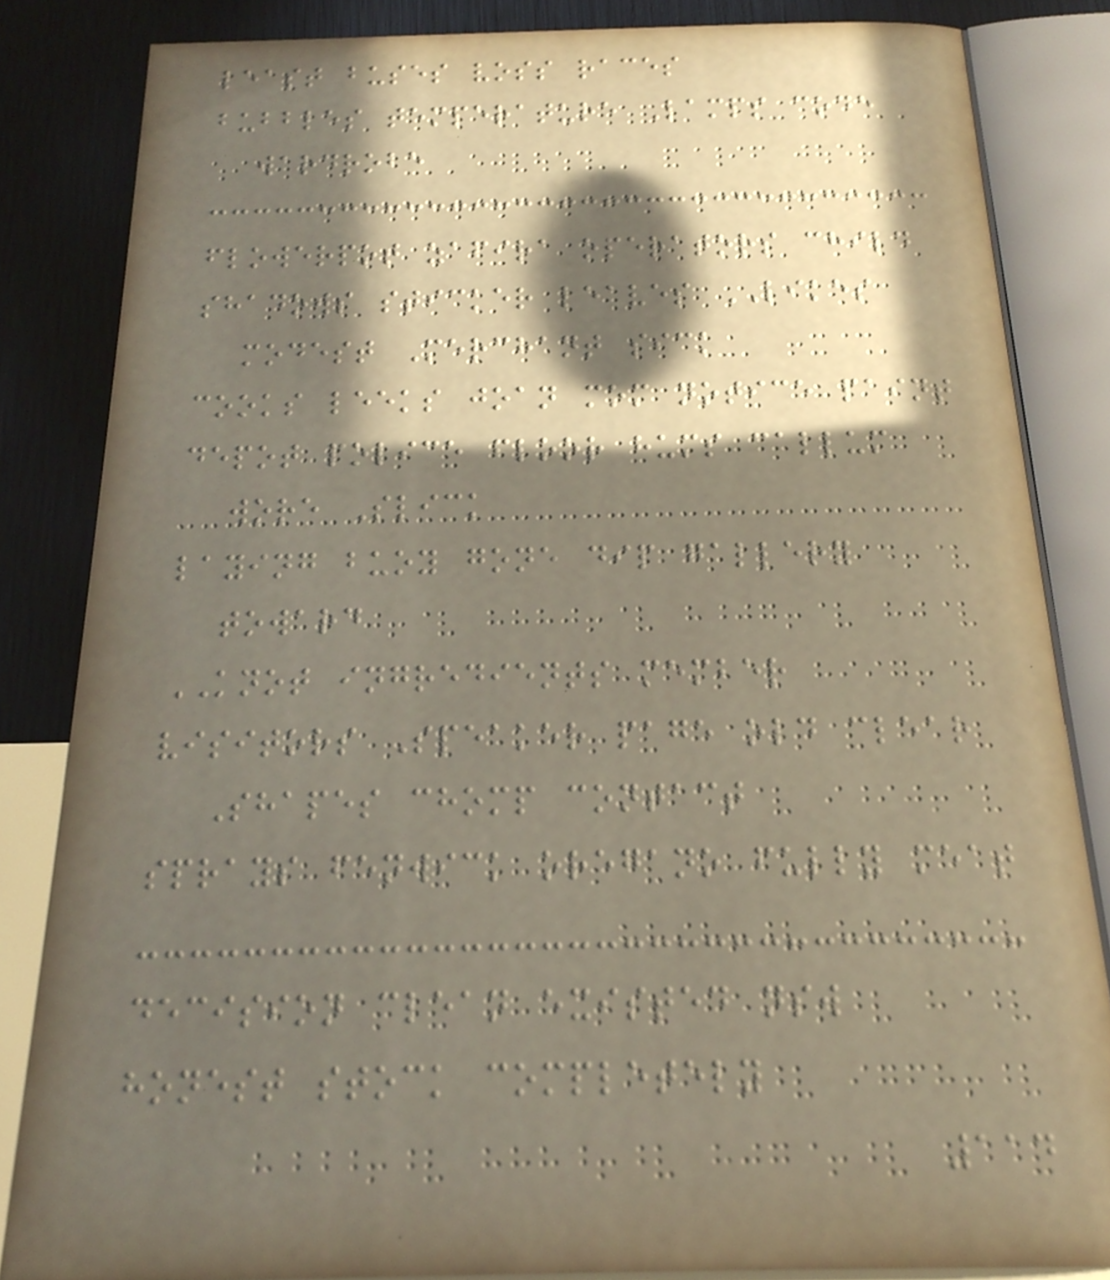least buses voss races
bubbles temperature Lamps code
wardrobe
flowerpot zafira operators child
shadows sticker leaves LIKES
modest Merchant sick
cooks leeks joan mom notice paint
depot police floor hums callum
wore Slick
laying buoy gone dip gallery
toward
KNOT ingredients member
visitors Speaker page old clear
Shapes chomp contact
sprays fenwick oregano fully meat
decision clean existed nsw
honest stock completely
114
